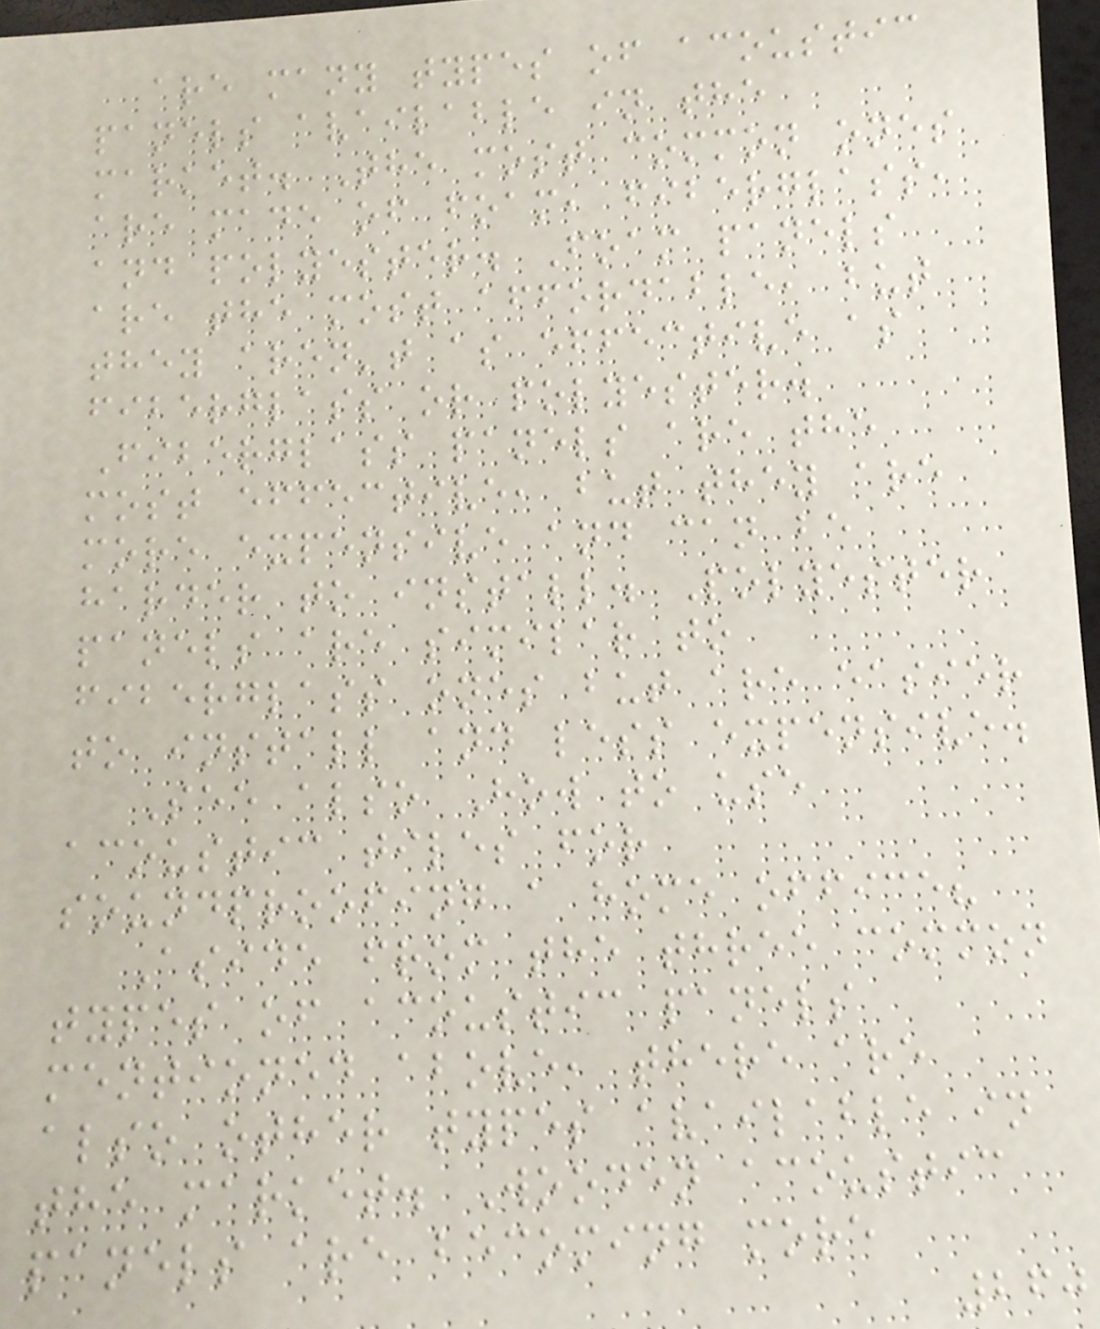are many types of acoustic
panels available in the
market. The most common ones
are made of foam, fiberglass,
and polyester. Foam panels
are the most affordable, but
they aren't as effective as
fiberglass or polyester.
Fiberglass panels are the
most effective, but they are
more expensive and can be
harder to install. Polyester
panels are similar to
fiberglass ones but are easier
to install and less expensive.
See also How to use
acoustic tiles for
soundproofing a home office?
Aside from the three common
types of acoustic panels
mentioned above, there are
also other types available in
the market. Wooden acoustic
panels are becoming more
260
